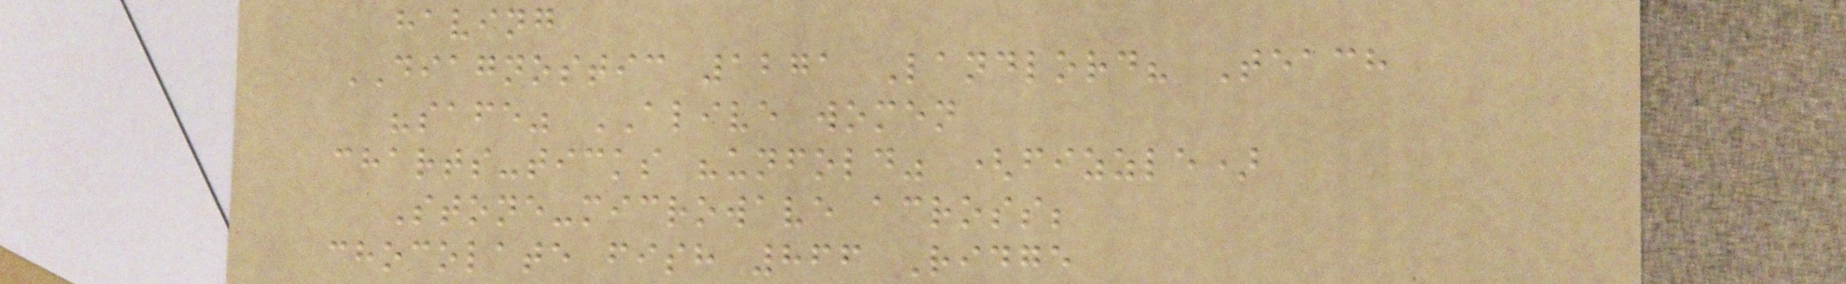having
DIAGNOSTIC 1271 Landlord? Teach
"safe" ALIVE women
charts-ticks "unfold" (fizzle)
Stone-microwave across;
chocolate fish 866 Ridge
